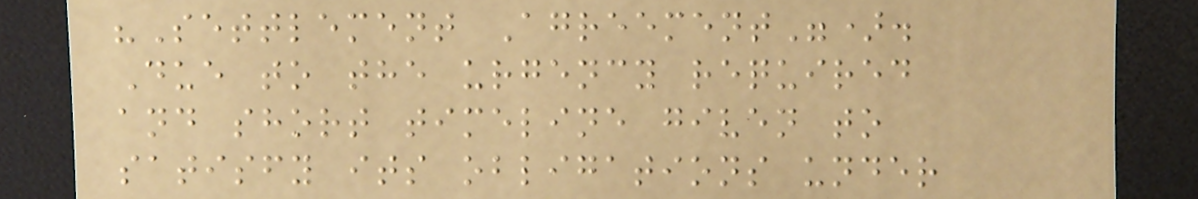"Settlement Agreement").
Due to the urgency required
and short timeline given to
satisfy its obligations under
